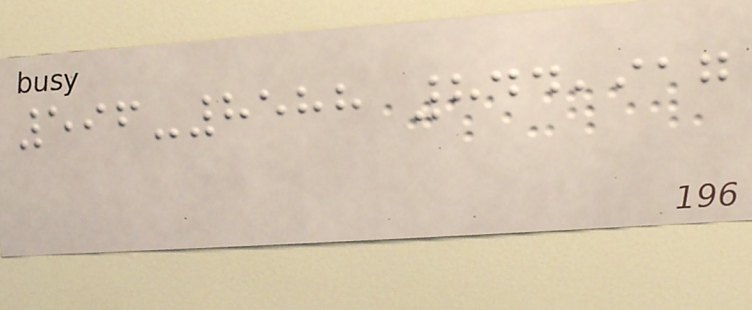596-8588 844,917
